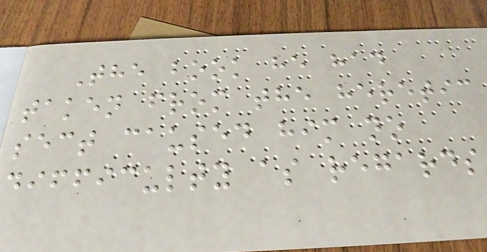The book he had
taken from the heretic
sect caused him no
difficulty as regards
